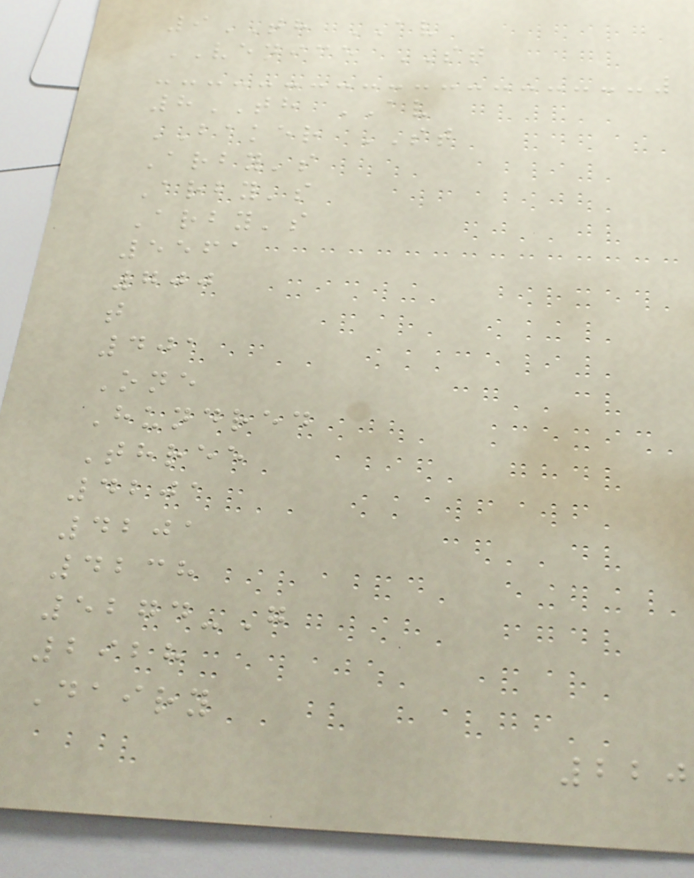9TH AV
VENICE ST
8TH AV
BAKER ST
Arby's
Arby's
Arby's
5561
700
t
401
One
Hundred
Three
4201
4201
4238
5274-G
2928
Dairy
220
